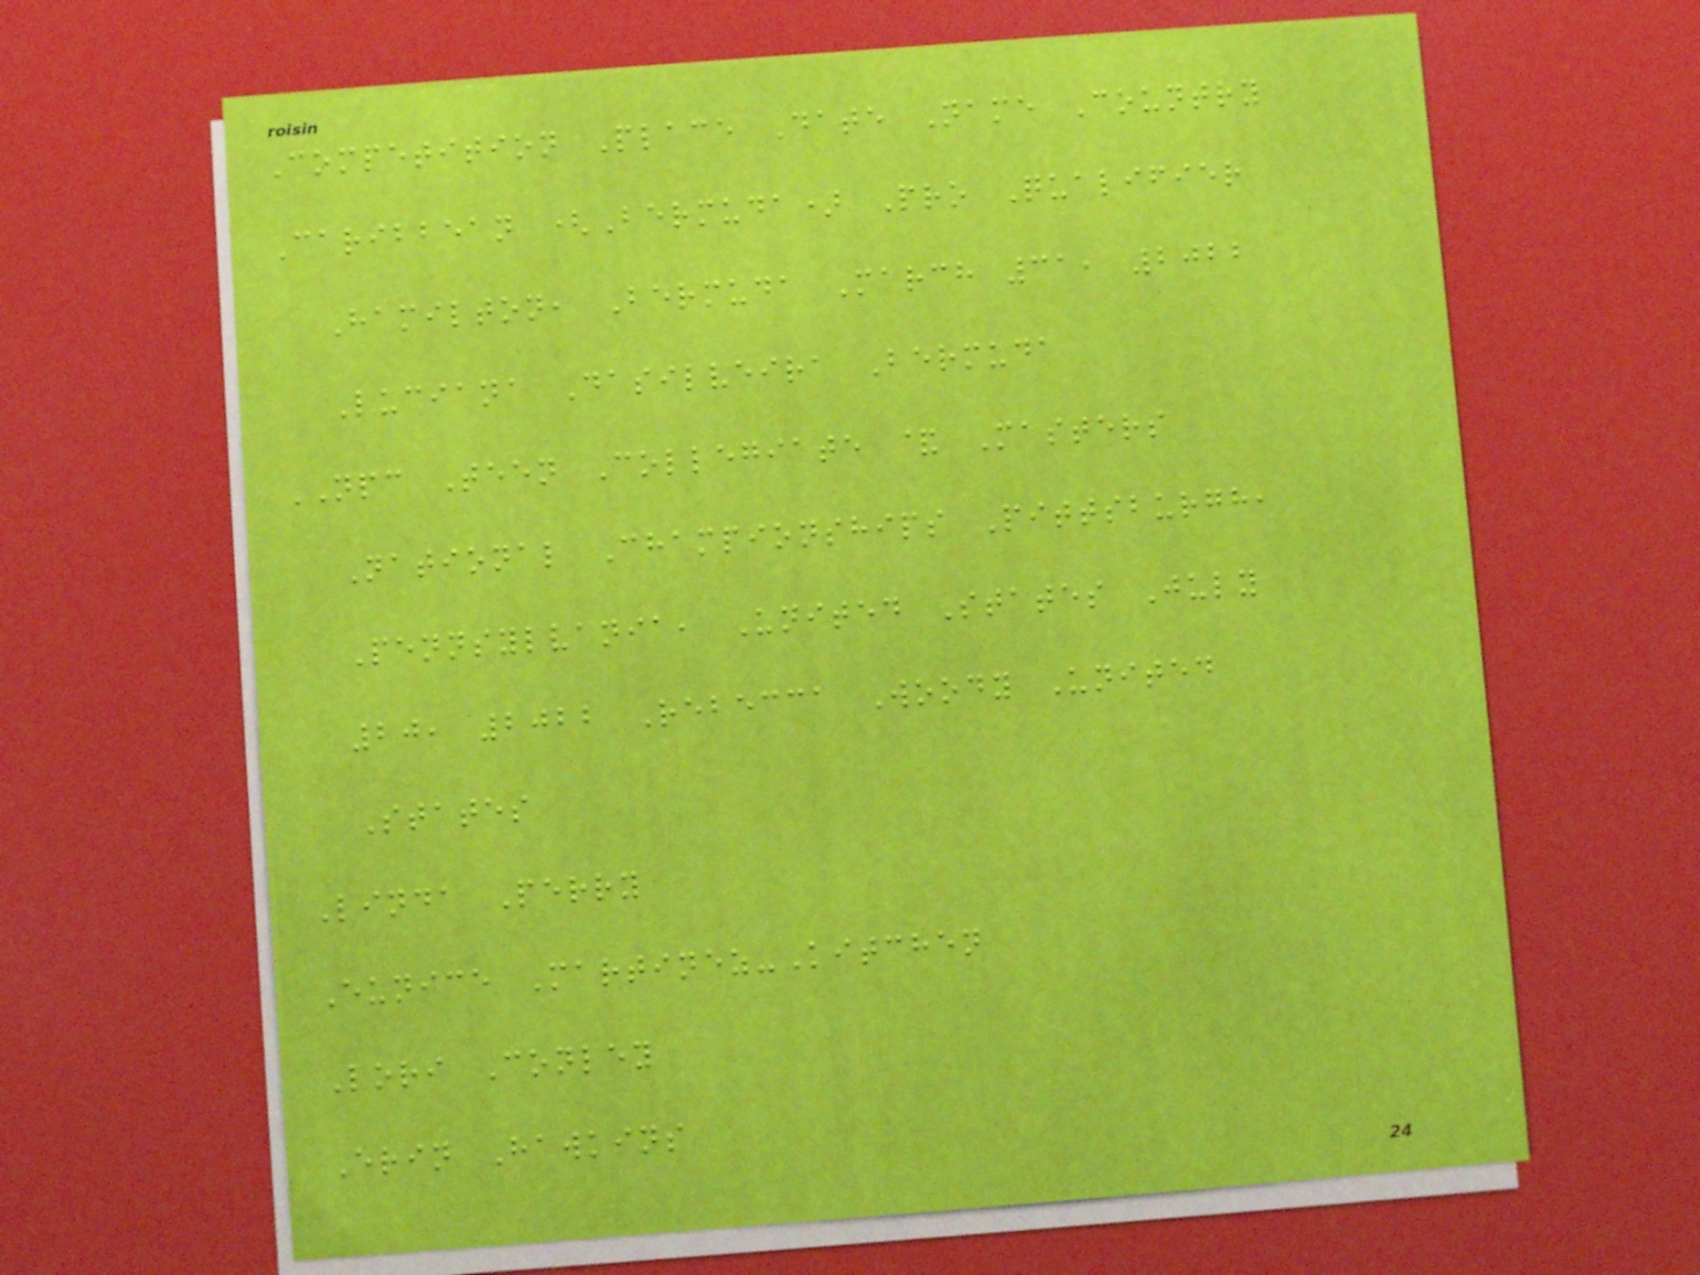Competition Place Date Name Country
Caribbean (Bermuda) Pro Qualifier
Hamilton, Bermuda March 31, 2022
Luciana Dasilveira Bermuda
NPC Teen Collegiate & Masters
National Championships Pittsburgh,
Pennsylvania, United States July
20, 2022 Rebecca Woody United
States
Linda Perry
Eunice Martinez-Kitchen
Lori Conley
Erin Hawkins
